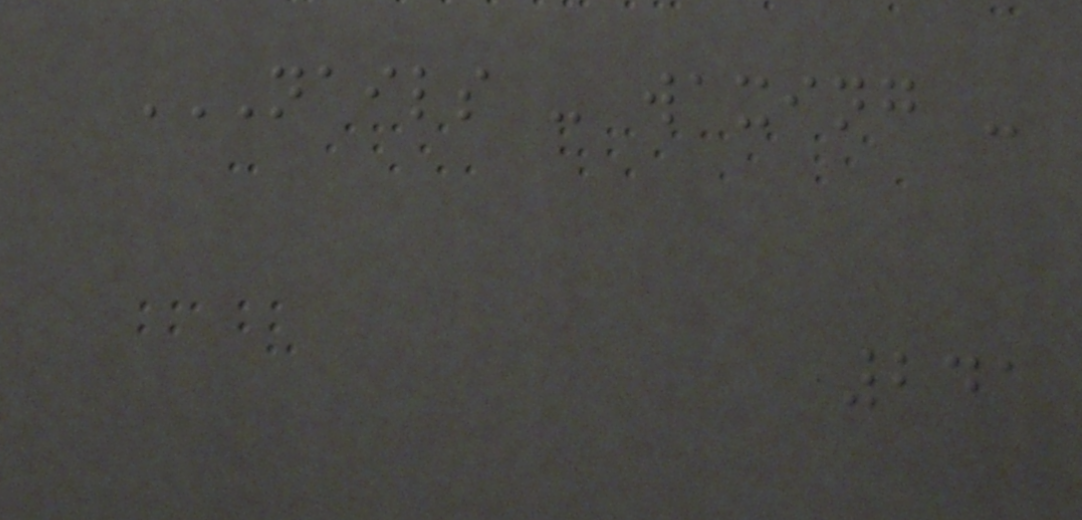NAILS - WAXING -
241
